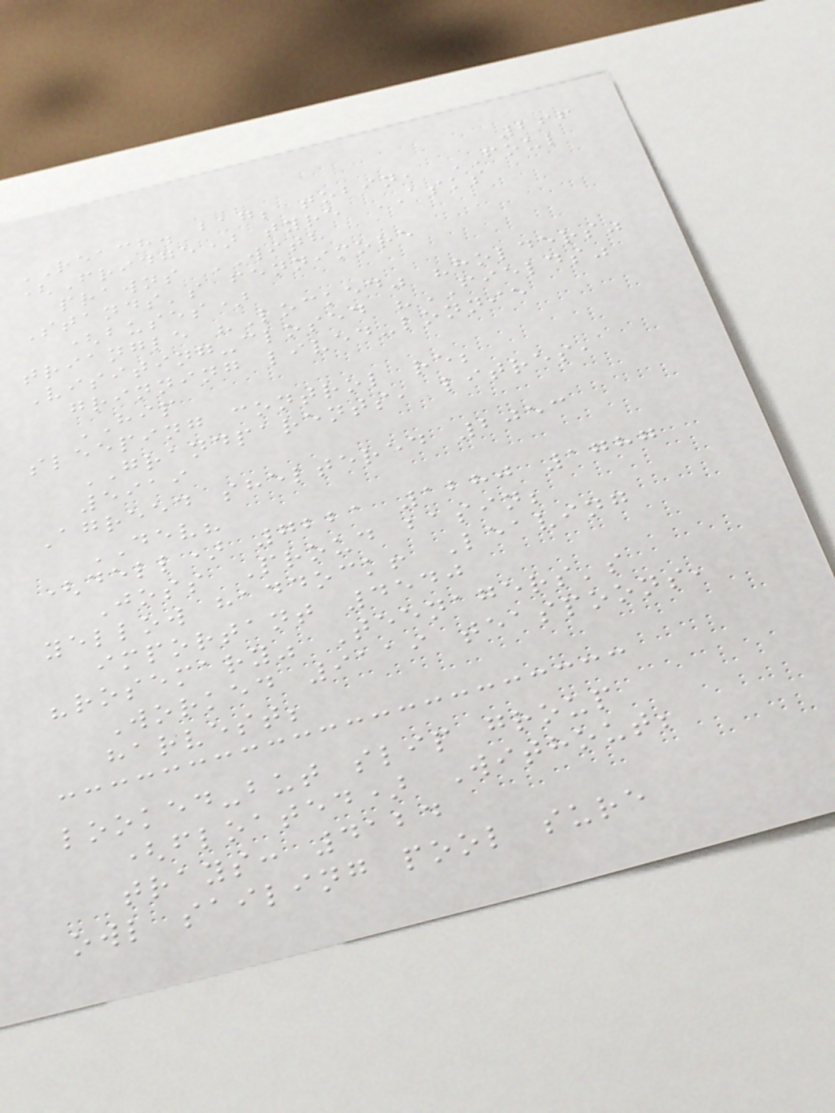266
REACH. bag; tobin, FOUL
(Fridge) tyre ASKS
prawns WITH
Stands's fennimore
(buses)
triangle "Locked" "holders"
Visiting-closed "FIELDS"
grinning lived-lonnie
HIP
sleeping control re;
GRANDPARENTS, litres,
5919
Agreed sheltered 2053
DEV?
(dell) 7221 1280 1787
Joss Proud basin;
yellow haddock! Leaving
important 4540
"rosemary" Teenagers's
Worked 9119 teaspoons,
harvest;
looked-but slip group
(floated) Without;
trays: 4124
owl sailing pool sure
